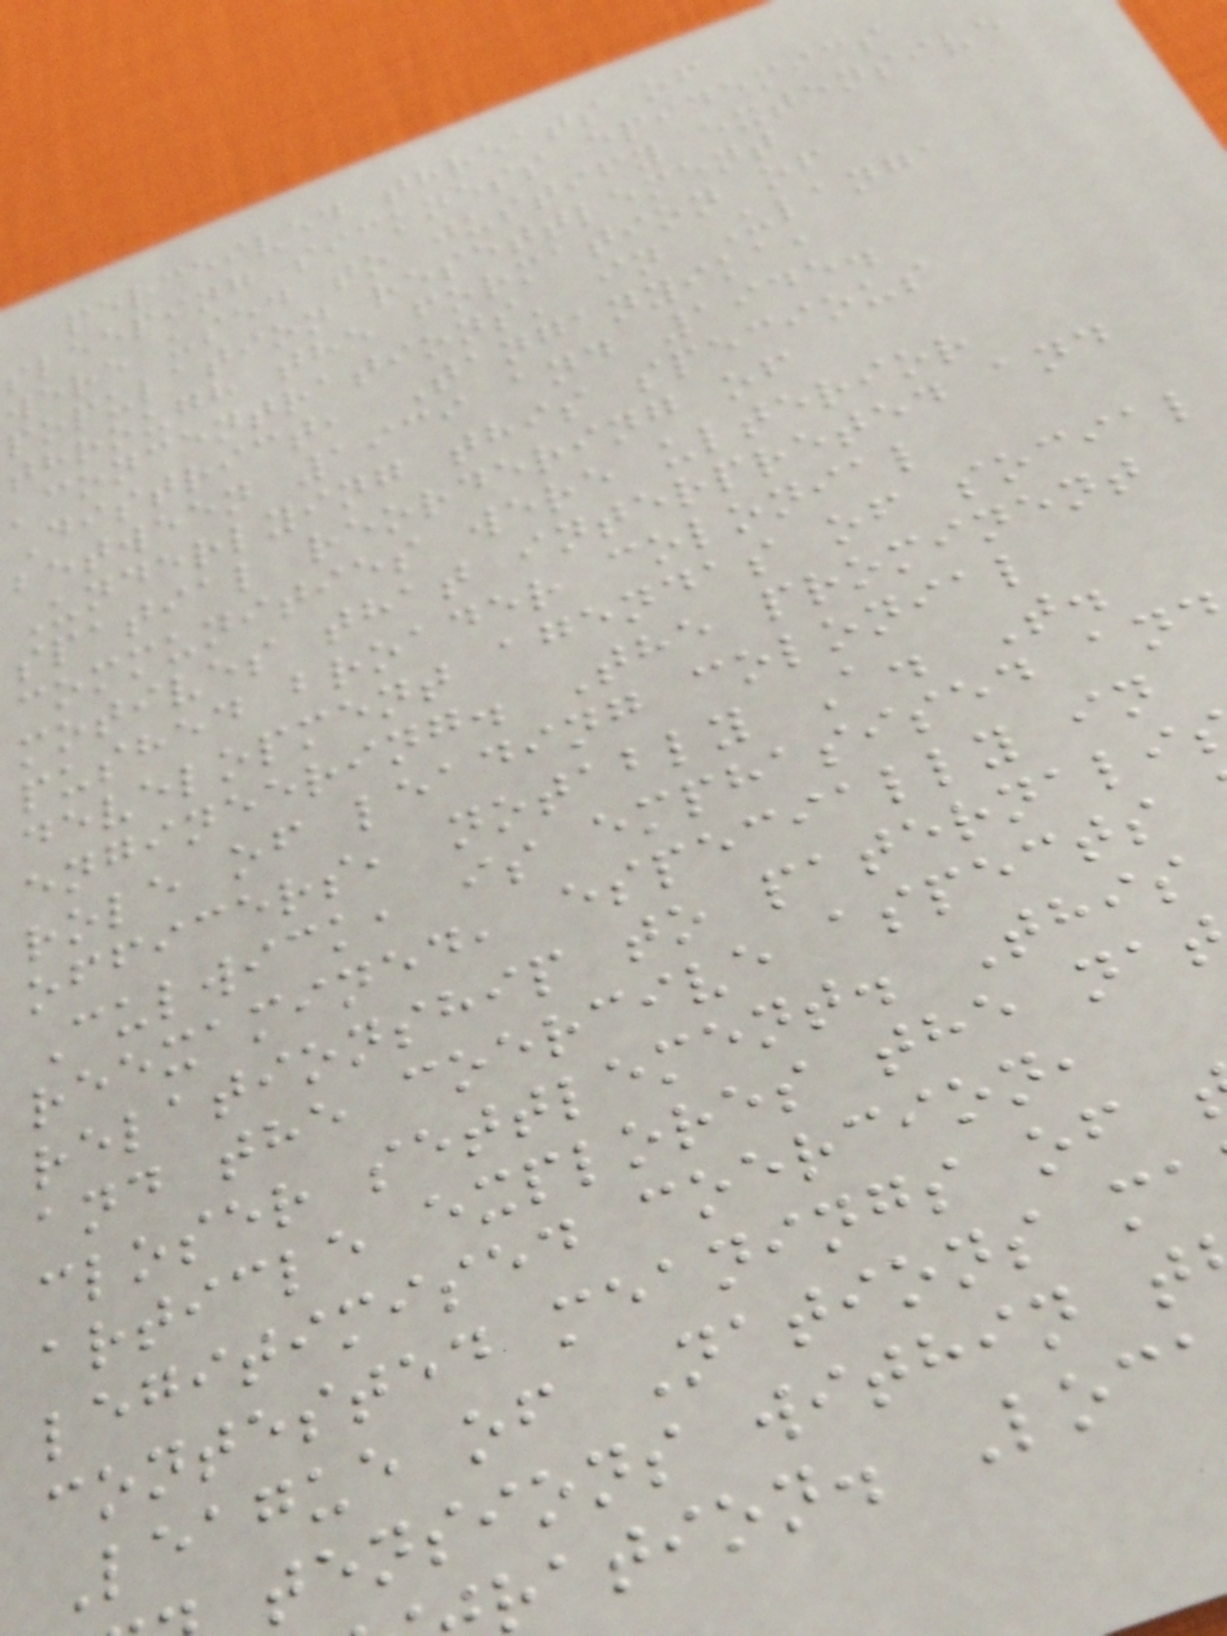perceived threats of
sleeping sickness epidemics
were used to justify extensive
population resettlement
through the formation of
'concentrations' in Ulanga
District, Tanganyika,
between 1939 and 1945.
Underlying this specious
spatial reordering of
communities were ulterior
motives that interpreted and
pushed broader colonial
development agendas of social
engineering. The prominent
role of leading colonial
officers, notably A. T.
Culwick, is emphasised and
reexamined, especially in
relationship to paternali
and the coercive aspects
closer settlement. This
article explores the na
legitimised coercion,
contested meanings of
League of Nations ma
tensions within t
ration. Loc
